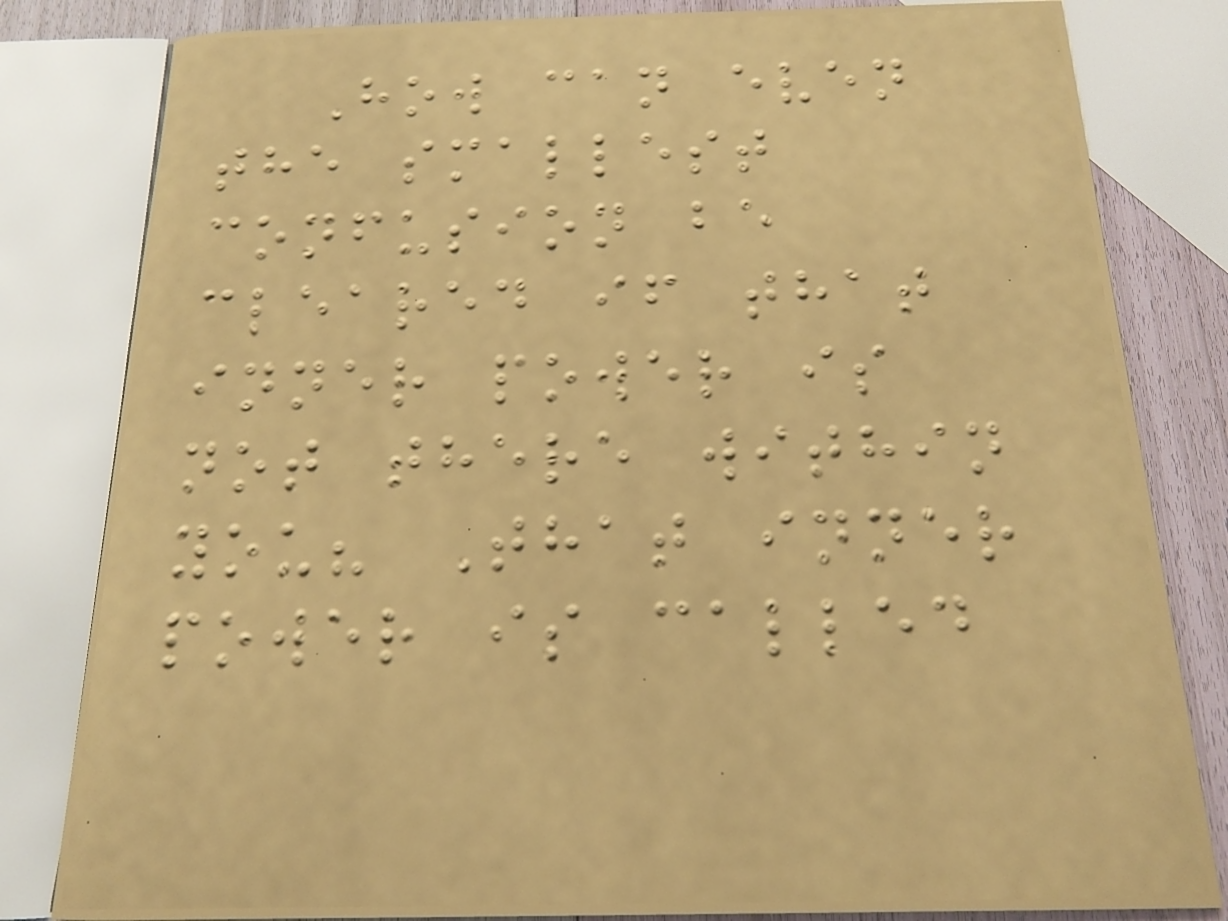How can even
the smallest
confusion be
cleared if that
inner power is
not there within
you? That inner
power is called
